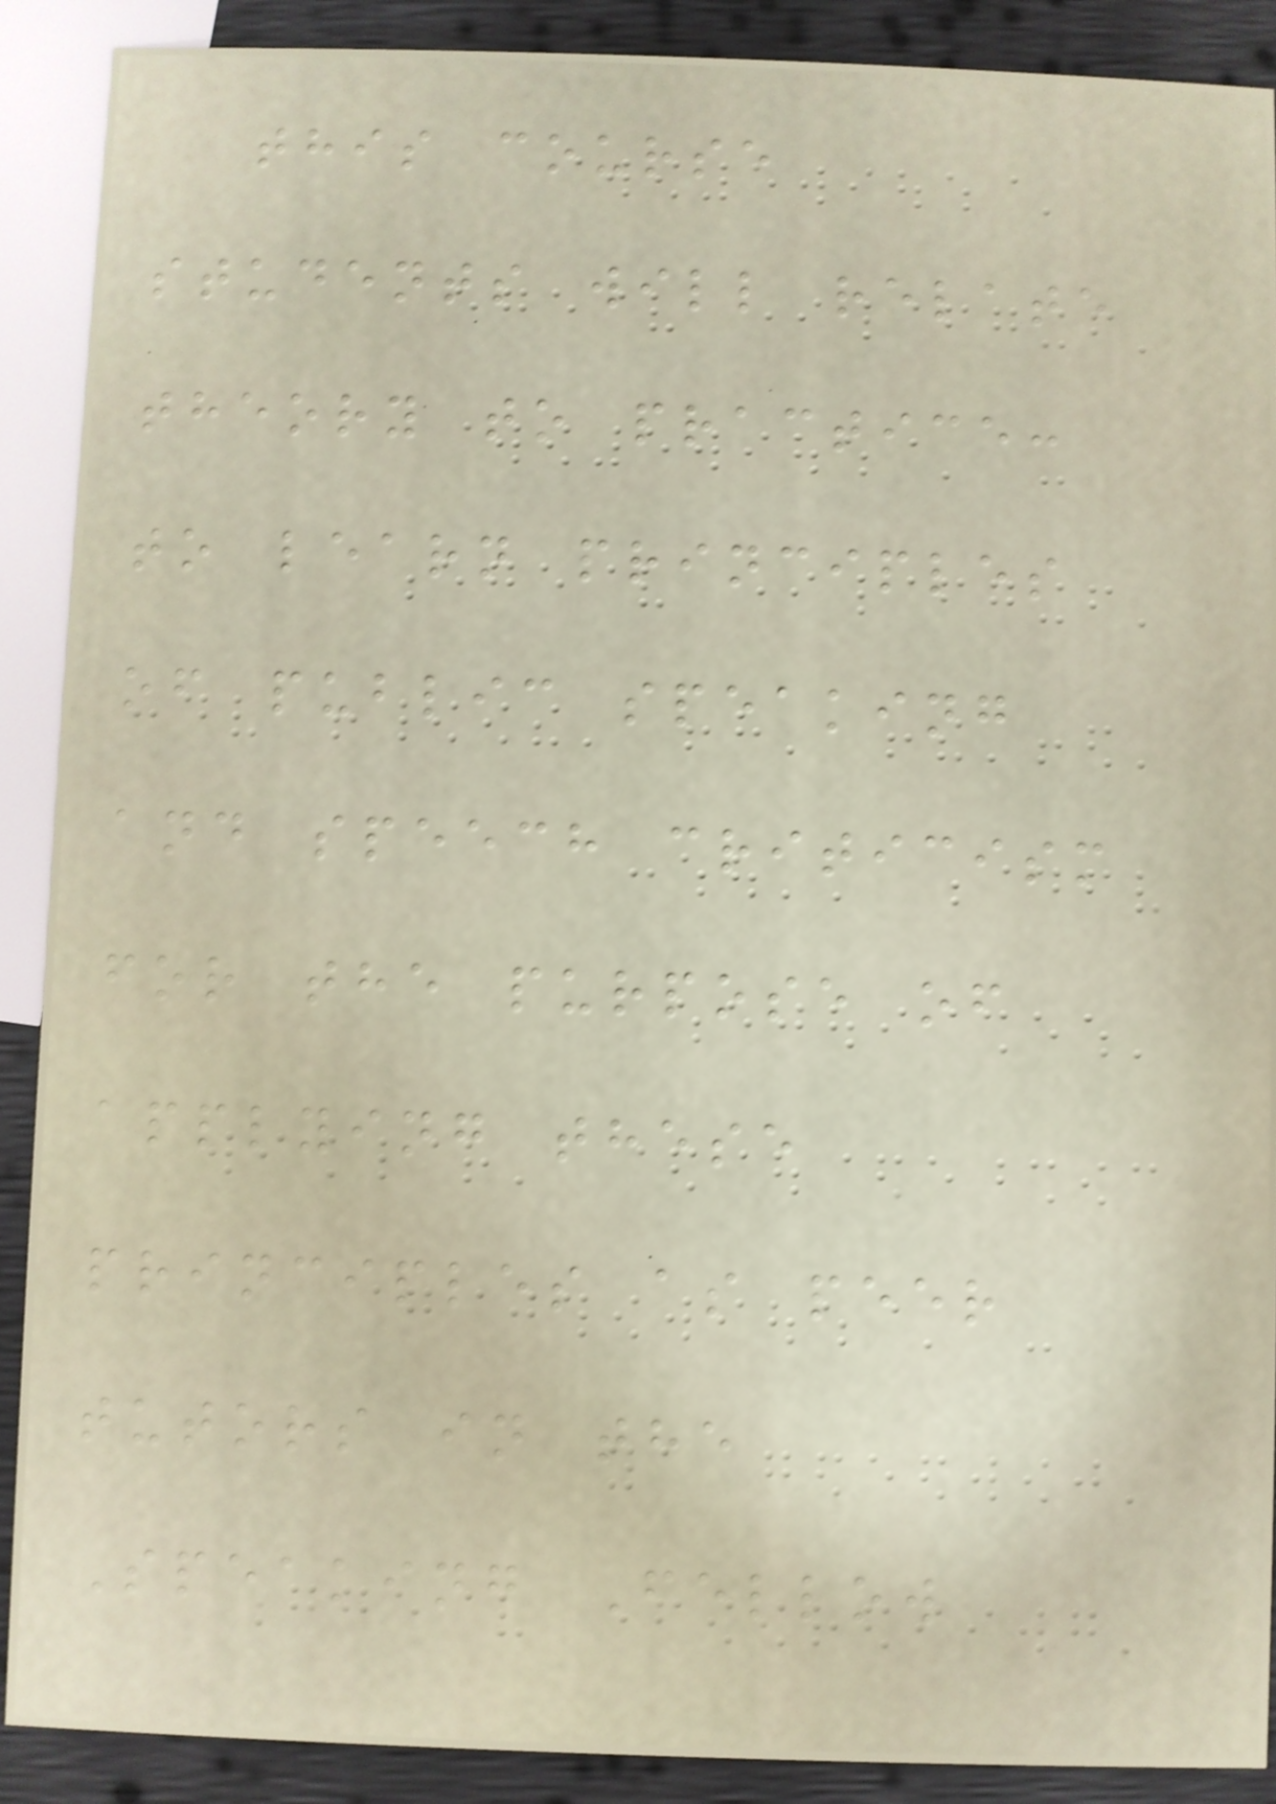this course
students will relate
theory to practice:
to learn principles
of public speaking
and speech criticism
for the purpose of
applying these
principles as peer
tutors in the
Speaking Fellow
